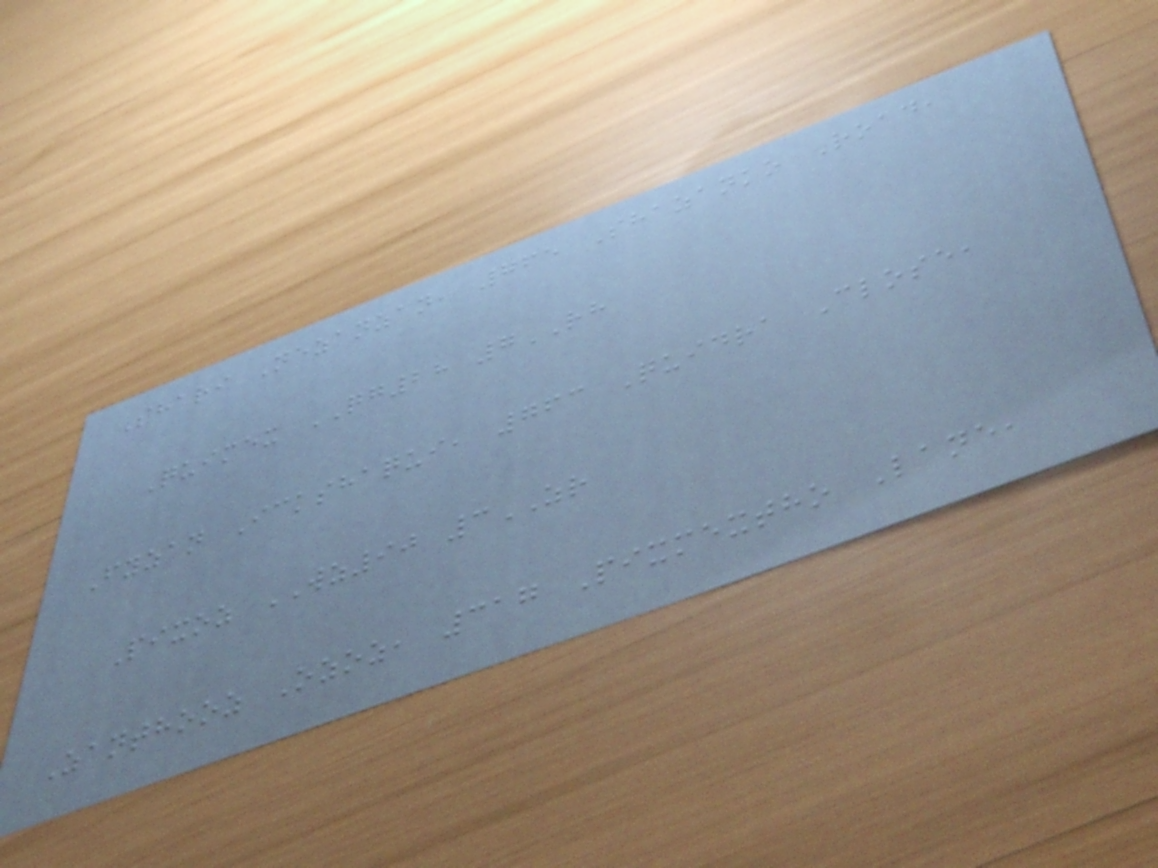Shari Nezanzan, 765 Shazanko Road,
Quimex QG28 7RH
Fyzan Ickshaqui, 763 Quidra Close,
Pixoz WZ90 3ZR
Zanthooz Ozoz, 317 Pixmextho Lane,
